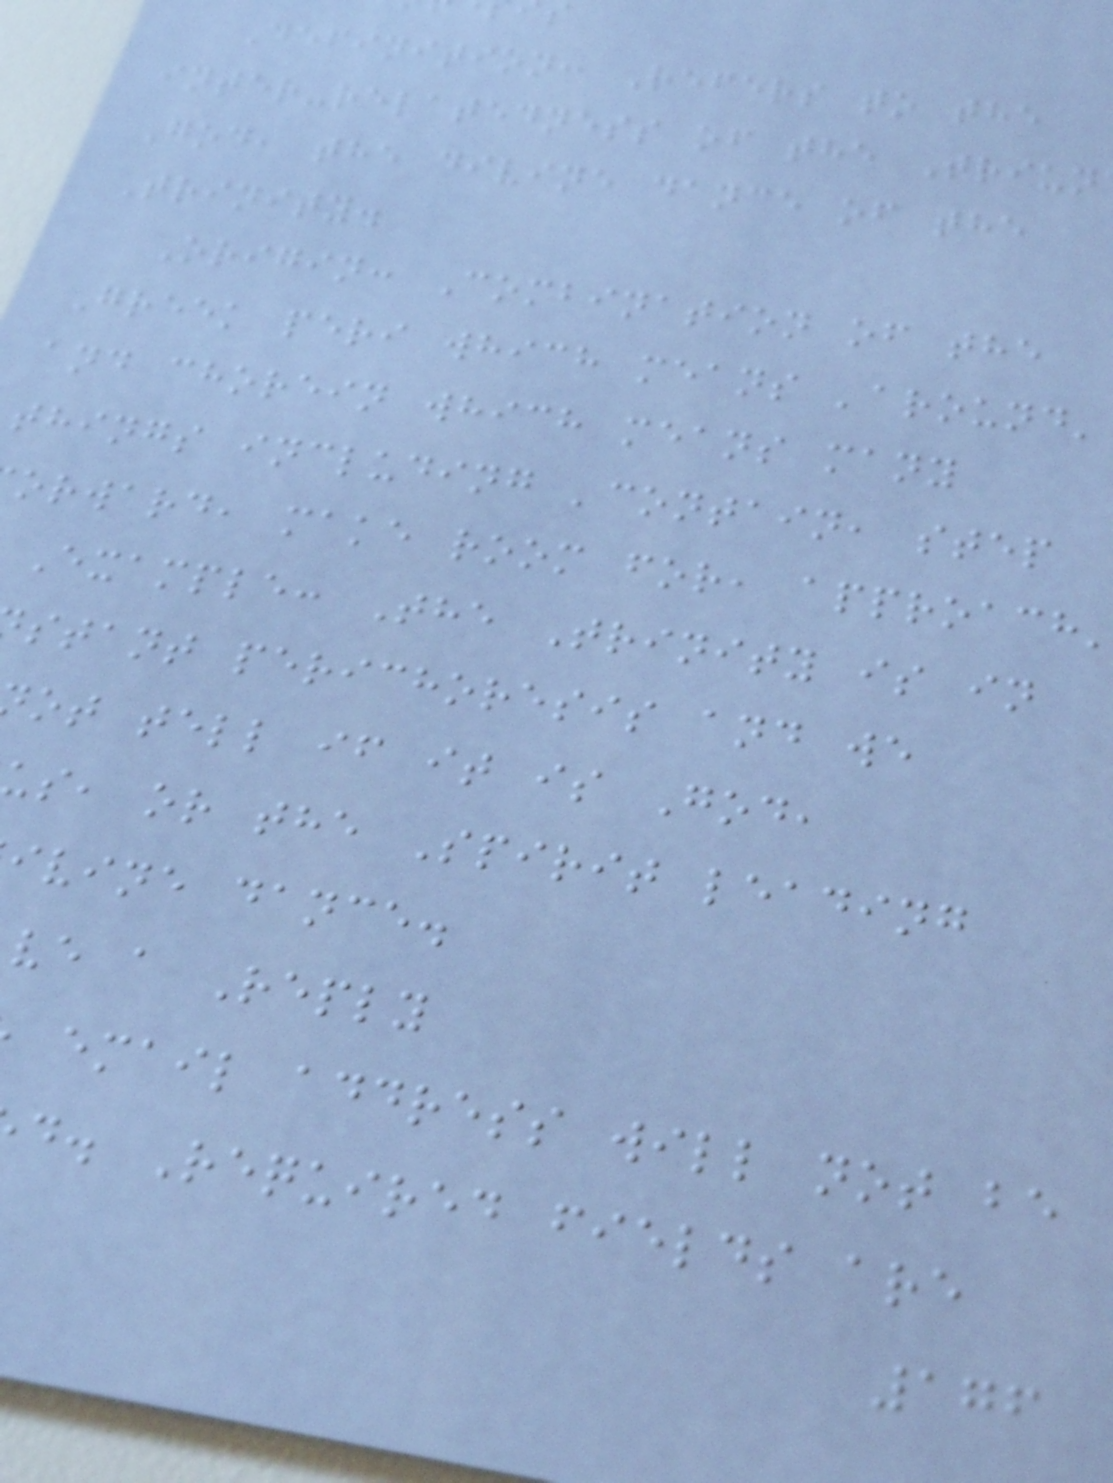Definition: Refers to the
inter-relatedness of the Triun
God, the divine dance of the
Trinity.
Origin: Combination of the
Greek peri which means 'around'
and chorein which means many
things including 'contain, step
orward, make room for, approach
Example: The Trinity is in
stant perichoresis and we
ot tell if it is God,
s, or the Spirit leading
ivine dance.
ve a Reply
email address will not be
d. Required fields are
176
